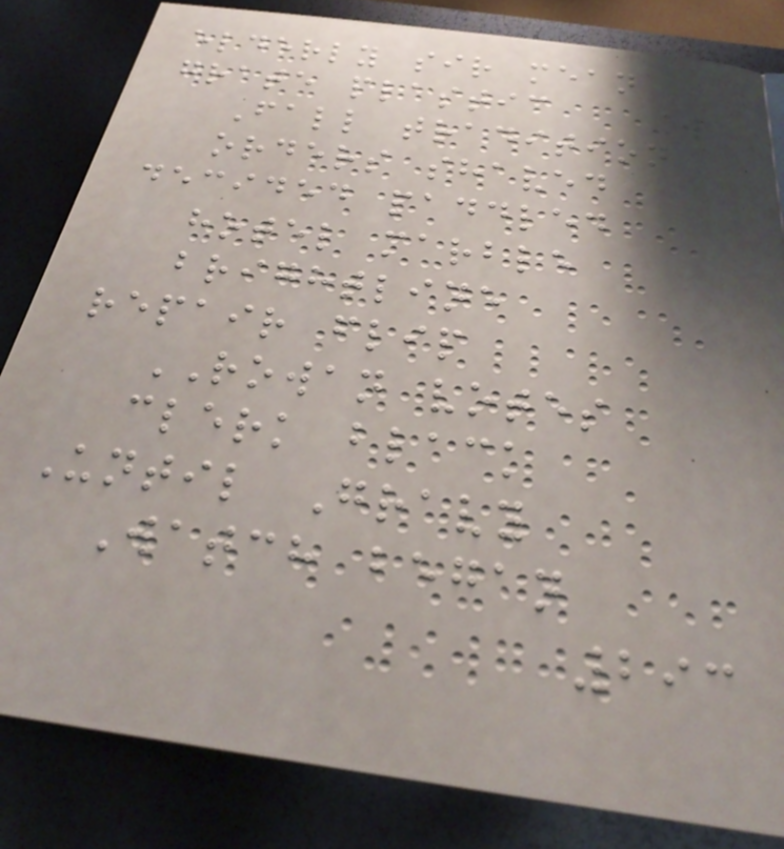elderly sir mean
grate plastic
Fall tradition
orders shaved
decided paddled
hotel marble
brightline
repair flip
ROWAN votes
clerk black
Until Gravy
Watch began
293
